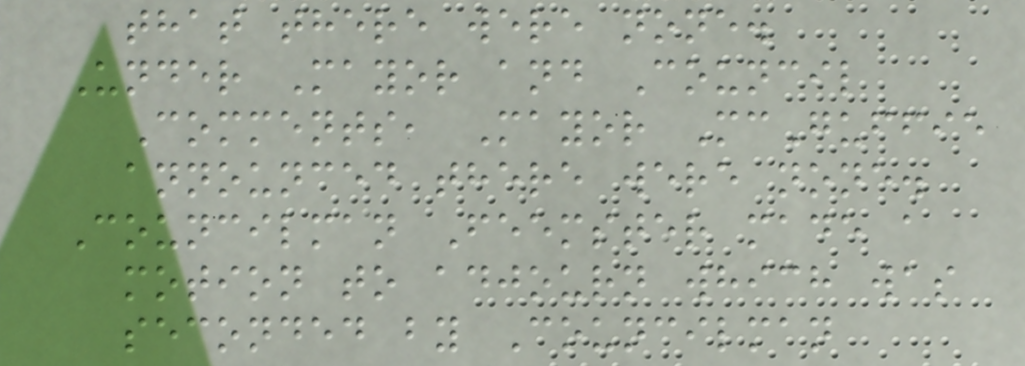that there were none.
Under Mayor and Council
Comments, Mayor McGuffie
announced there were none.
Councilman Feemster made a
motion to adjourn which was
seconded by Councilman
